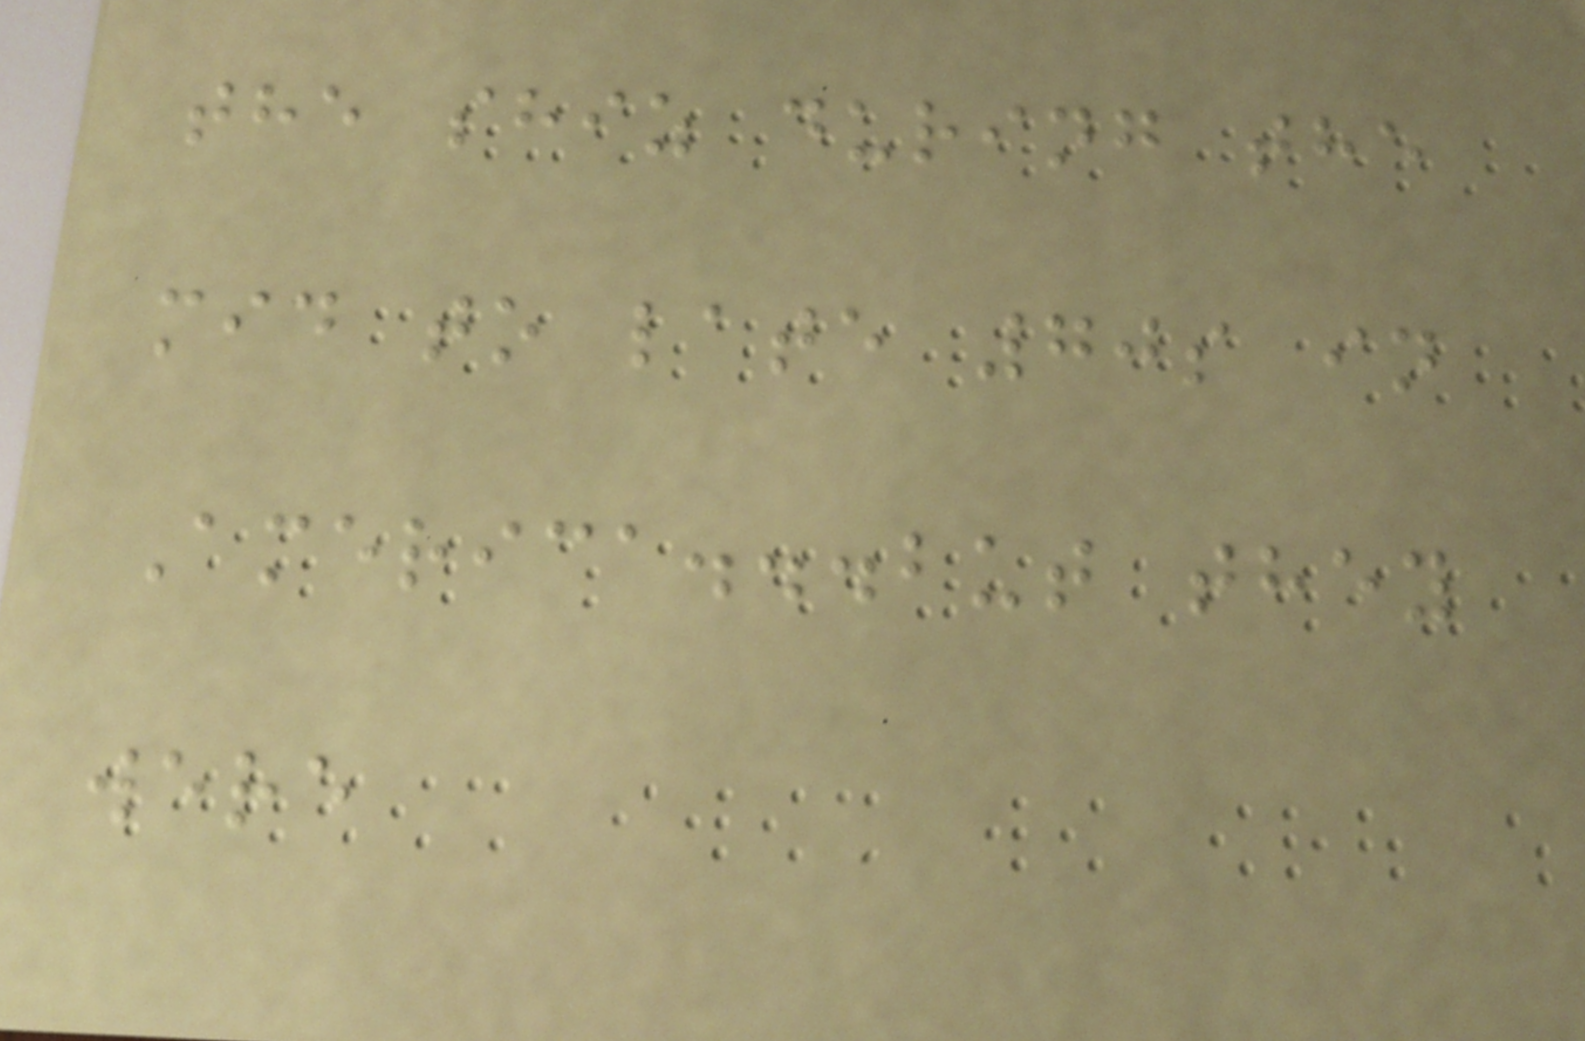the shiz during the
mid to late 70s in
America...but they
were
